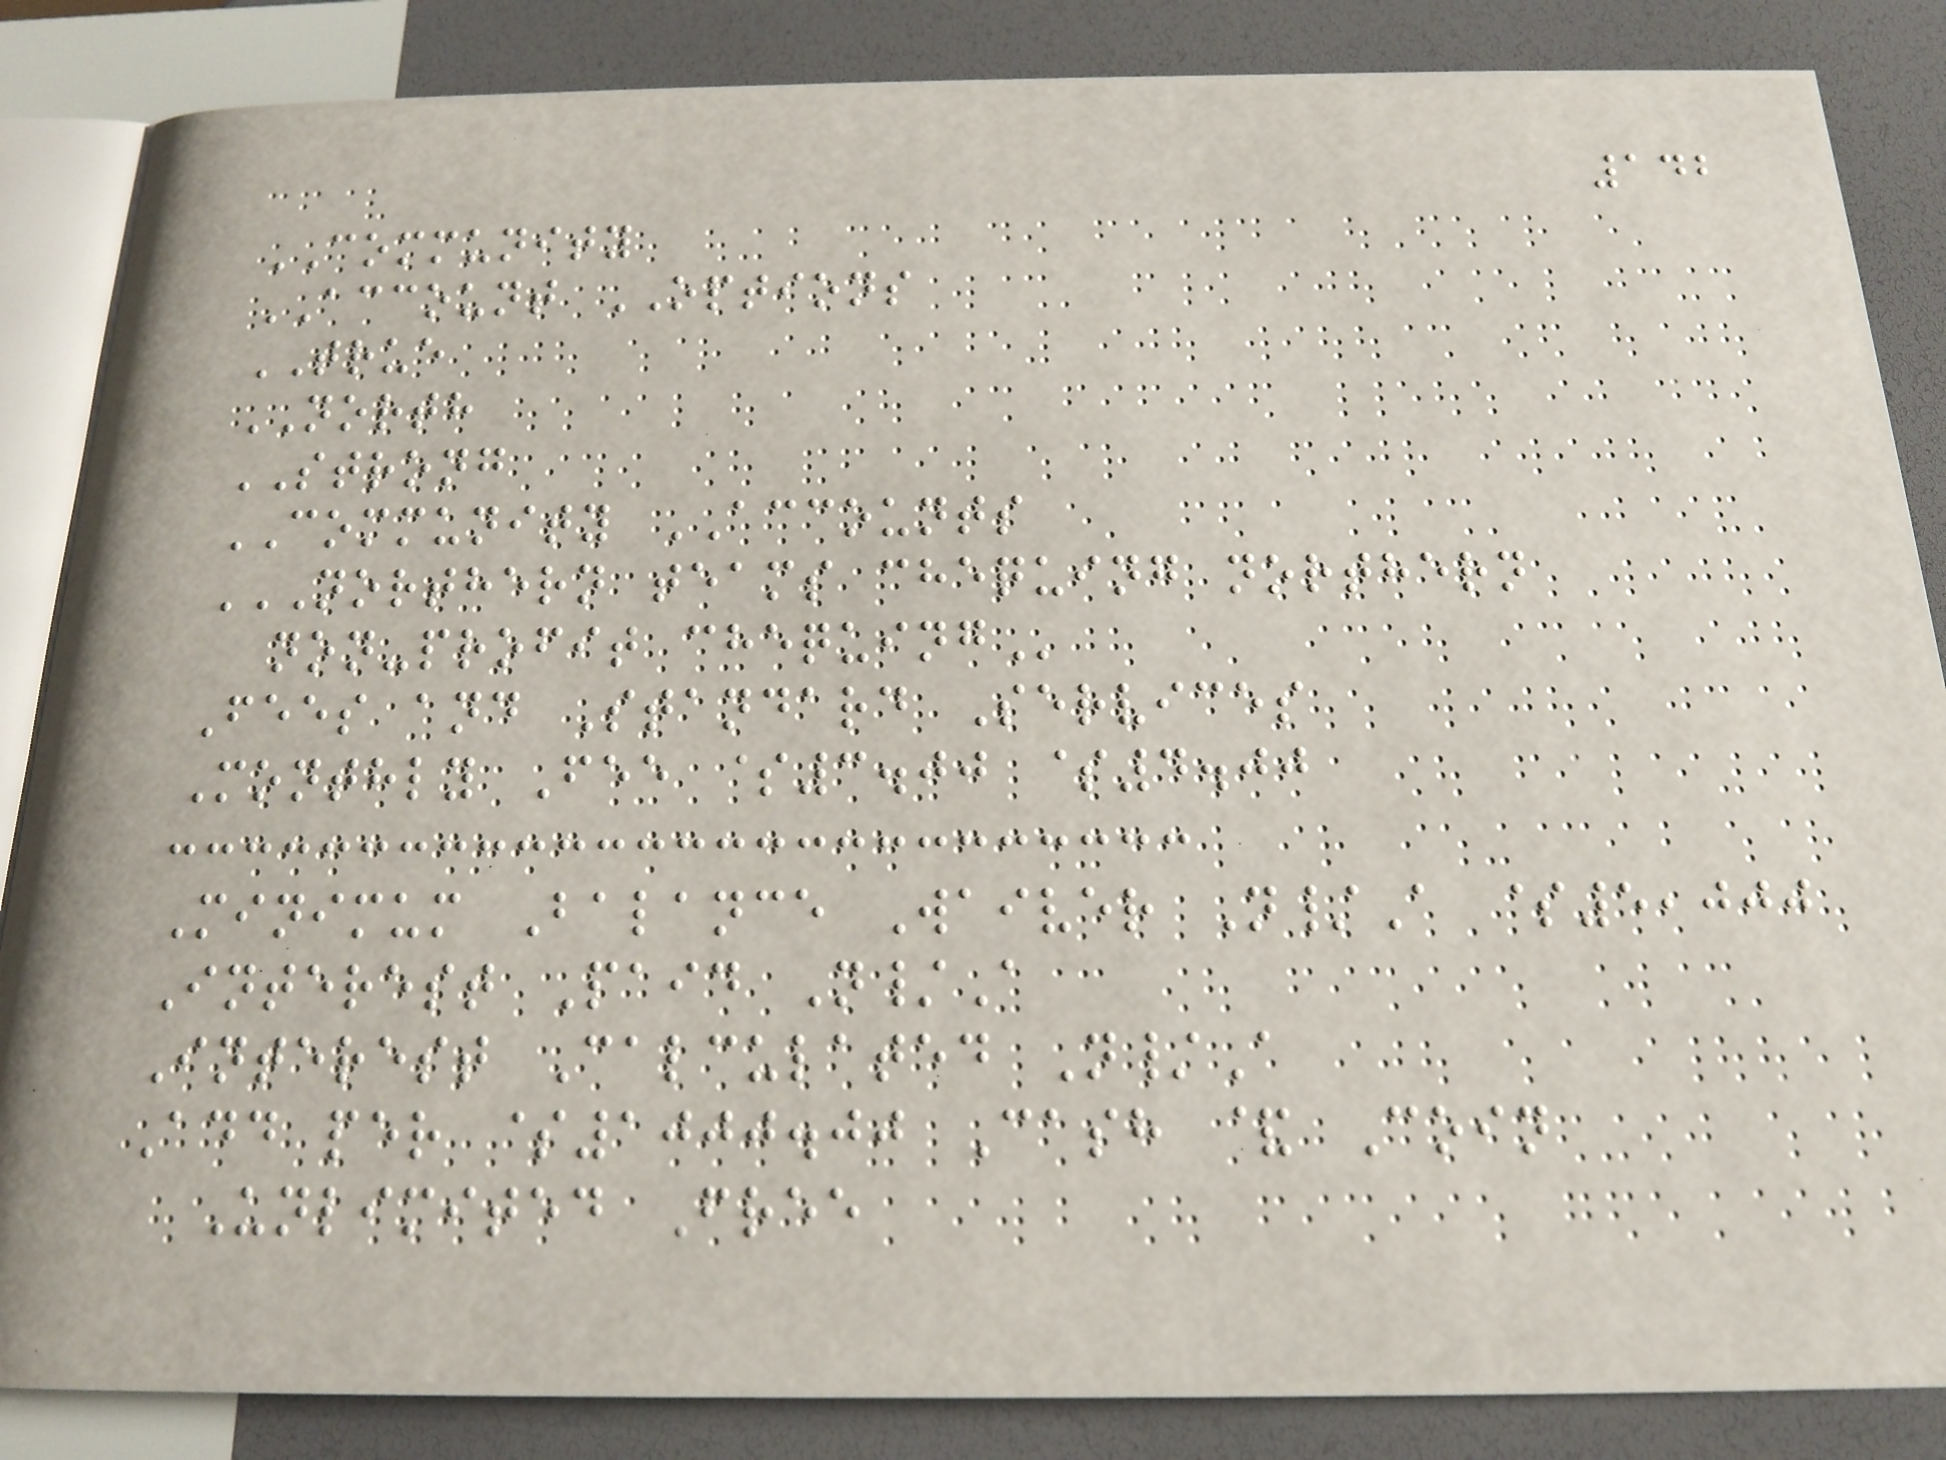142
COMMUNITY
ACCOUNT OPTIONS
TRUE
NORTH
STRONG
COMMUNITY ACCOUNTS
NORTHERN TEAMS CHEQUING NORTHERN
NON-PROFIT CHEQUING
Fees and Standard Services
Monthly Fee $3.00 $4.00
Minimum Balance Waiver N/A $5,000
Interest Paid N/A
Interest Calculated N/A
Add per $1000.00 Cash & Coin
Unlimited Free
